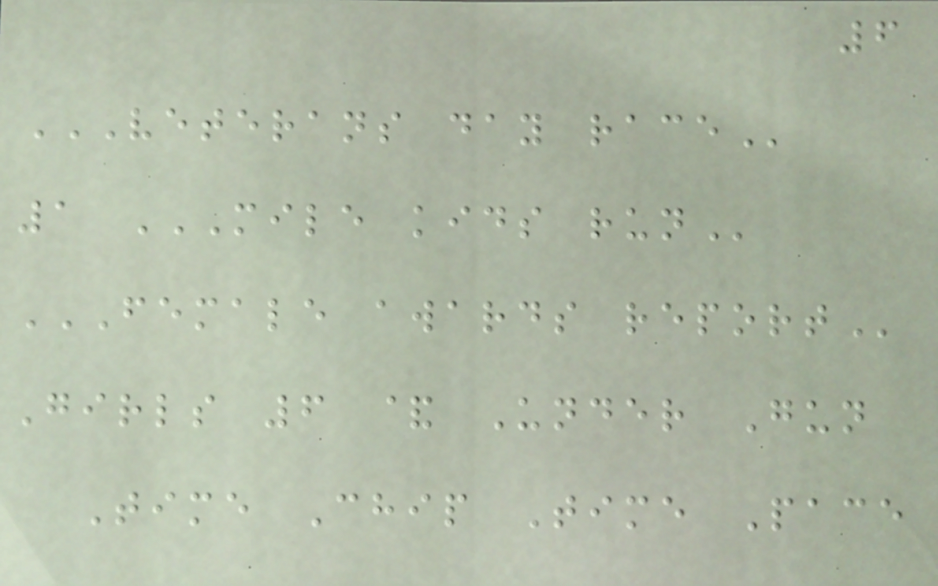6
VETERANS DAY RACE
1 MILE KIDS RUN
FEMALE AWARDS REPORT
Girls 6 & Under Gun
Time Chip Time Pace
